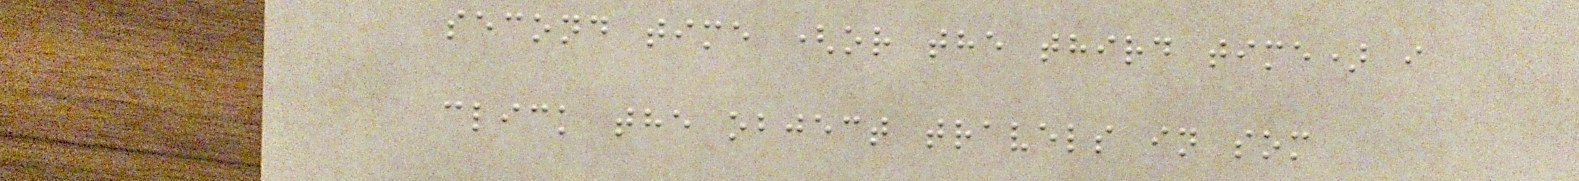second time (or the third time) i
click the object travels in som
